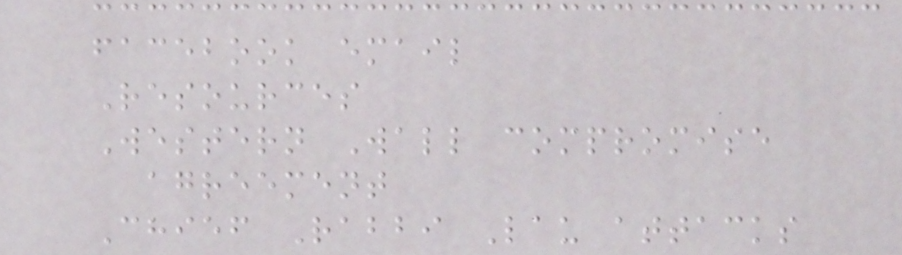facebook email
Resources
Western Wall compromise
agreement
Chief Rabbi Lau attacks
